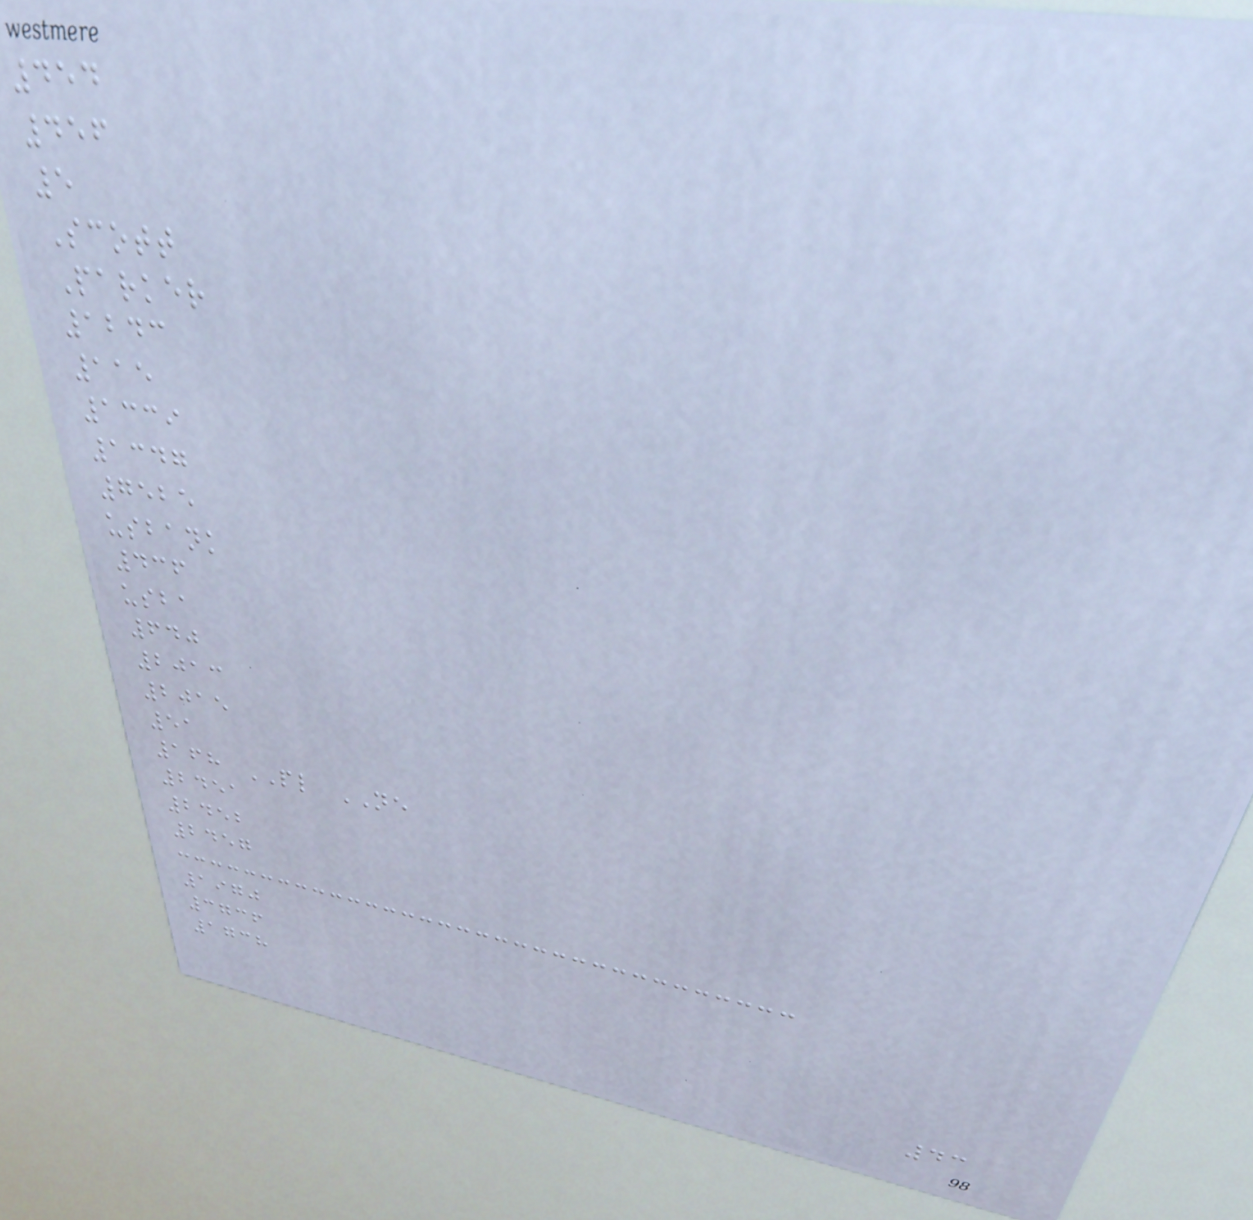454
456
5
Scott
Parker
1243
115
1339
1347
7525
usbank
436
usba
640
2013
2015
51
168 PL NE
2451
2452
2457
1970
3736
1738
43
